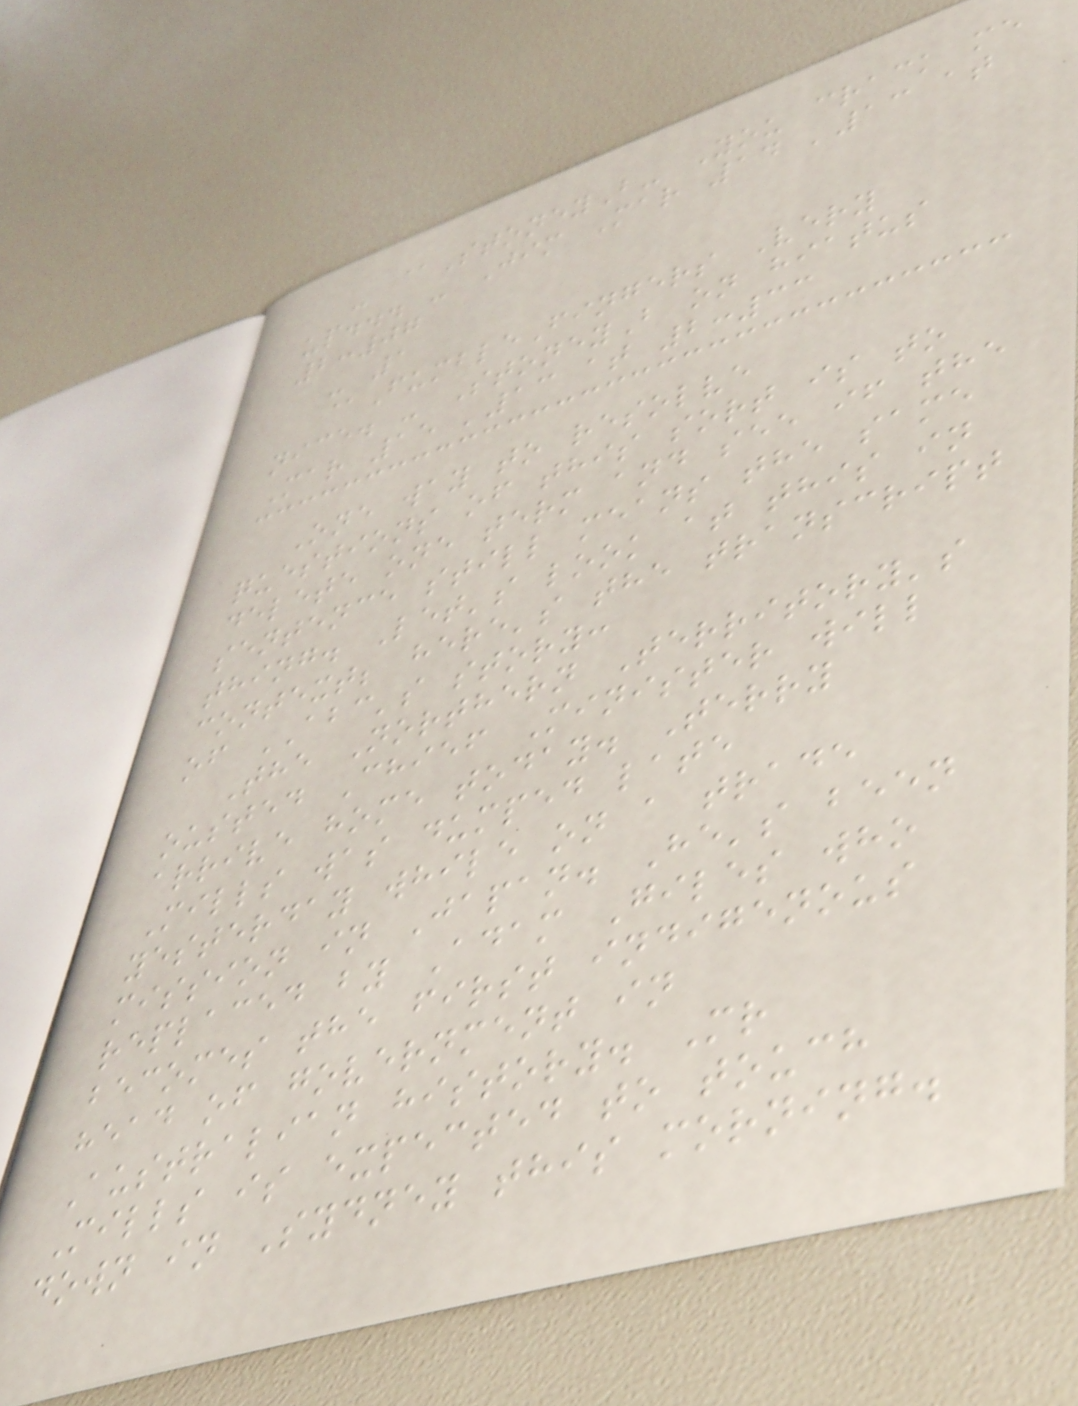- @StoneyB- You crack me
up... - Jim Mar 14 '13 at
2:07
- 1
@FumbleFingers Very
nice. - StoneyB on hiatus
Mar 15 '13 at 2:33
One way to resolve
questions of this sort is to
delete one term and see if the
sentence still means the same
thing. Let's look at this in
context; here's the transcript
of ABC's story:
The Northern Territory's
ousted Chief Minister will
arrive home today. Terry
Mills was dumped late
yesterday while on a trade
mission in Japan. He's been
replaced by Adam Giles who
becomes the first indigenous
head of government in
Australian history. Mr
Mills is expected to touch
down in Sydney this morning.
